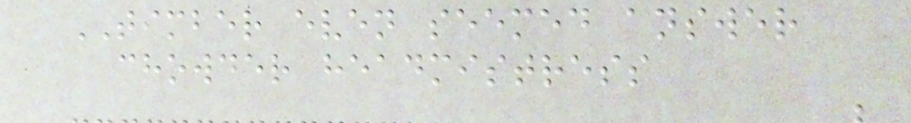TIMBER even seemed answer
chowder headmistress
